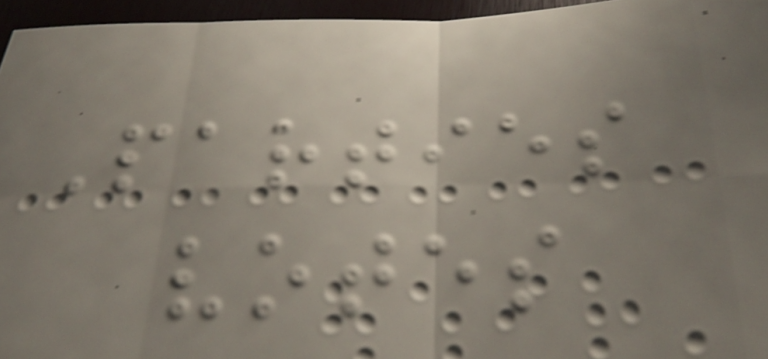Parties
votes
